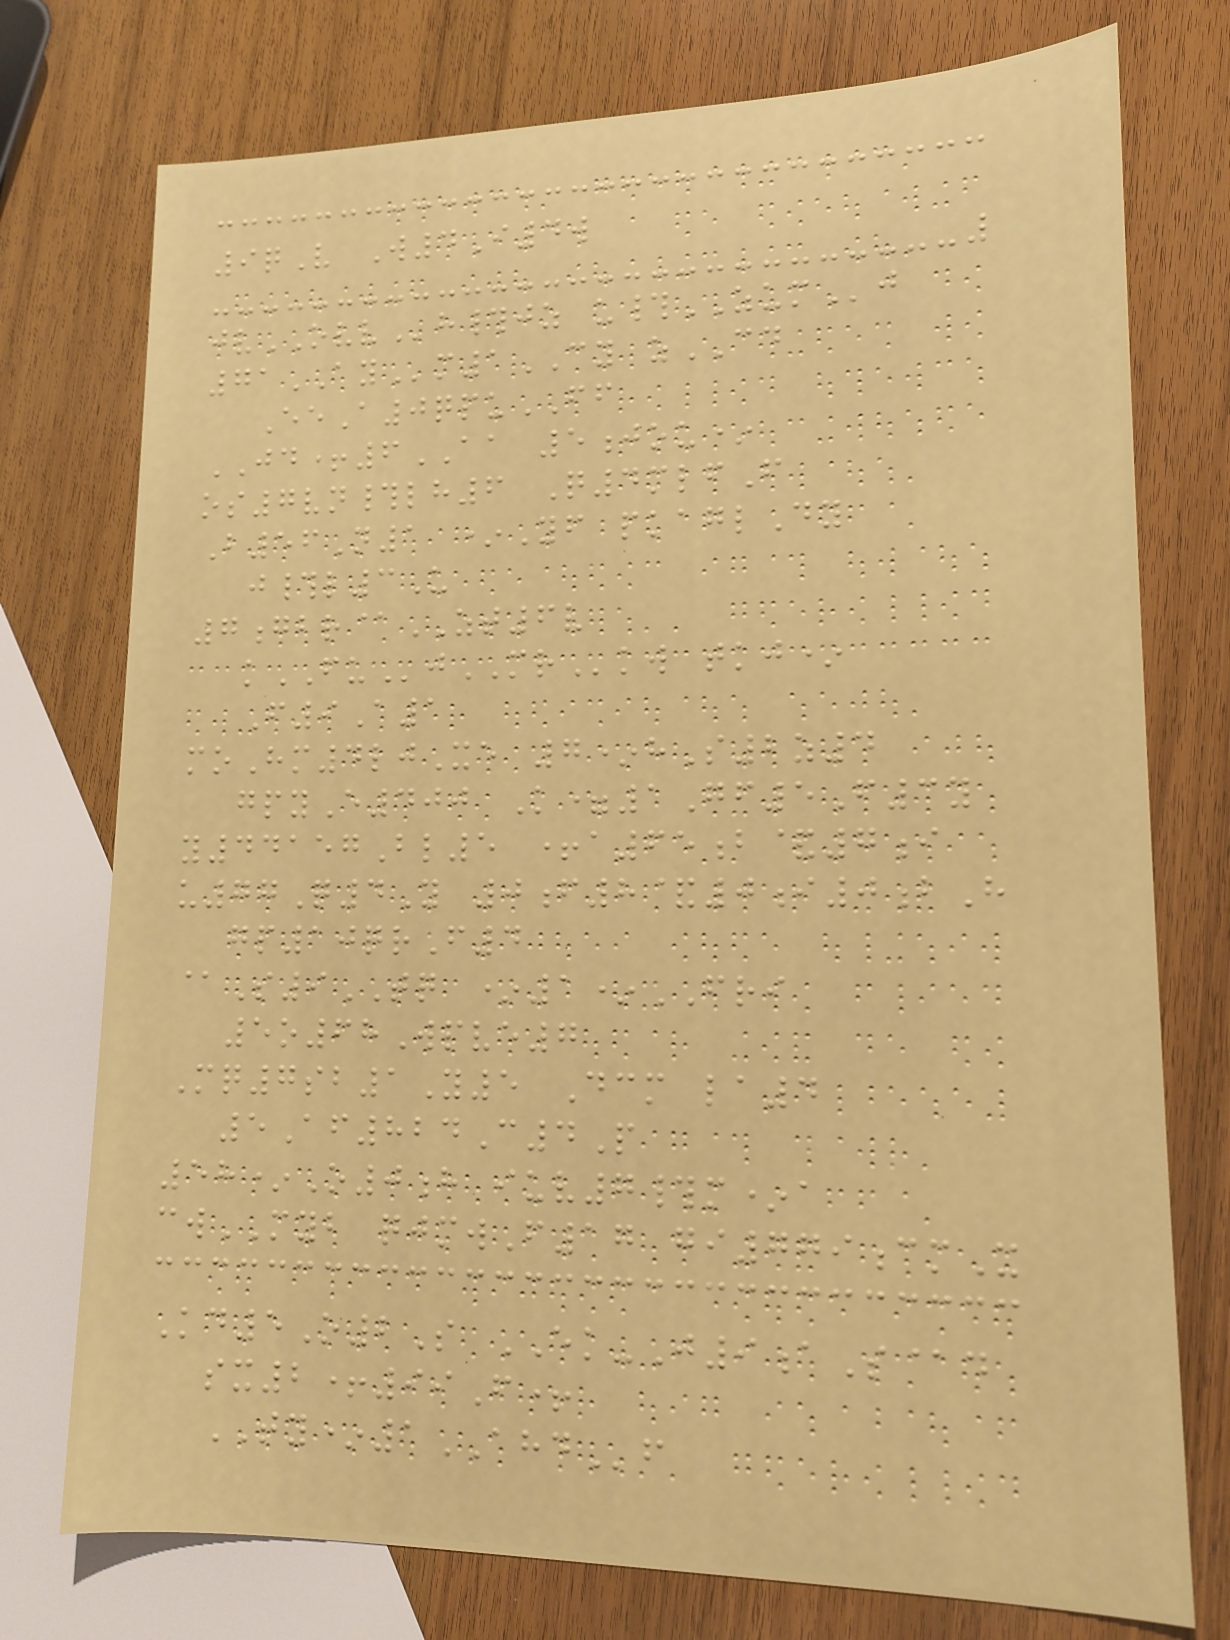9qV W4I4w
jvOVVh#jz u#ZUMj
71AYm1CY zCD
EeA0qpuFF
JD+6AA 5jou*
os7vn#lh6 Q4mlfF
B56N1 *Yf pkaglDy
j#l3U
7gbr@ZT6v
kFUjMRkw tkj*
F9A1
moHm4ljXe 7*hS2z4
gpyE400 K=1Gf5F3y
y44157Bl5 +a65b&7i
u77Q4Y 0f8&0i0bH
gp10qrF4
@S9TQ *1*FRI
5o68Wpve7
Mq7sb1Y5 Dcm la4
5Af824C4P
58*O0h iuv7#m*a
cwMYB qjmwF17 gi779cmX
Kd5O2S EK-J9aS@d
sx2+99F+
TY*1AHDf
